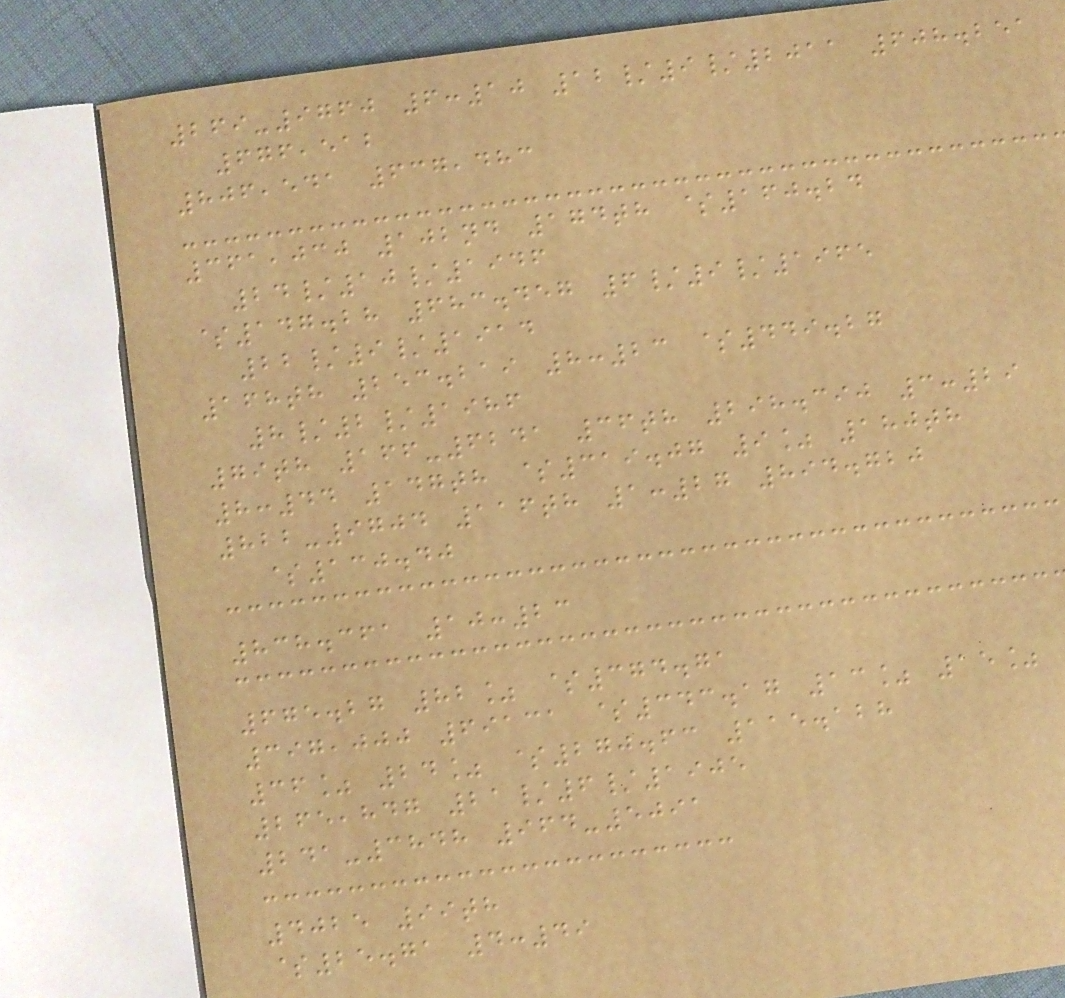269-9760 6:10 12/9/2011 608.251
676,512
806,541 637,483
361,030 102nd 174th $160.24
24/10/1946
$147.28 683.457 6/9/1965
22/9/1914
168th 253.219 8:23 $449.27
8/2/1986
79th 166-6241 36th 298.390 3:29
8:44 147th $319.07 9% 180th
822-9704 116th 1:27 894.720
$130.40
838.361 10:23
675.27 82% $374.71
397,000 69131 $343.17 13% 15%
36% 24% $270.63 115.128
265,847 21/6/1905
241-3848 964-5091
4025 99th
$25.71 4:49
